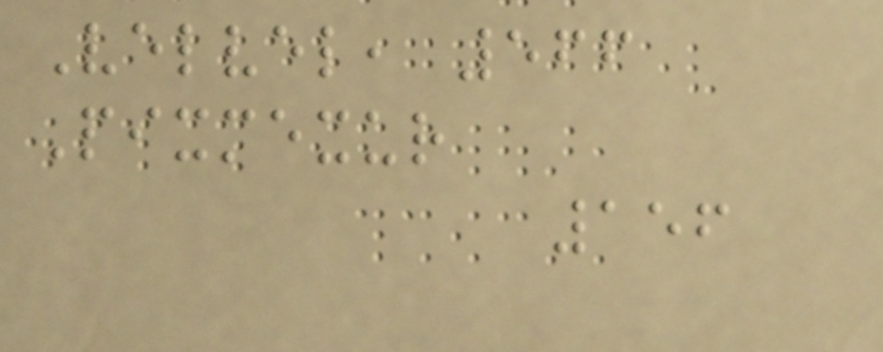Velvel, 566
Pixmexur
156
